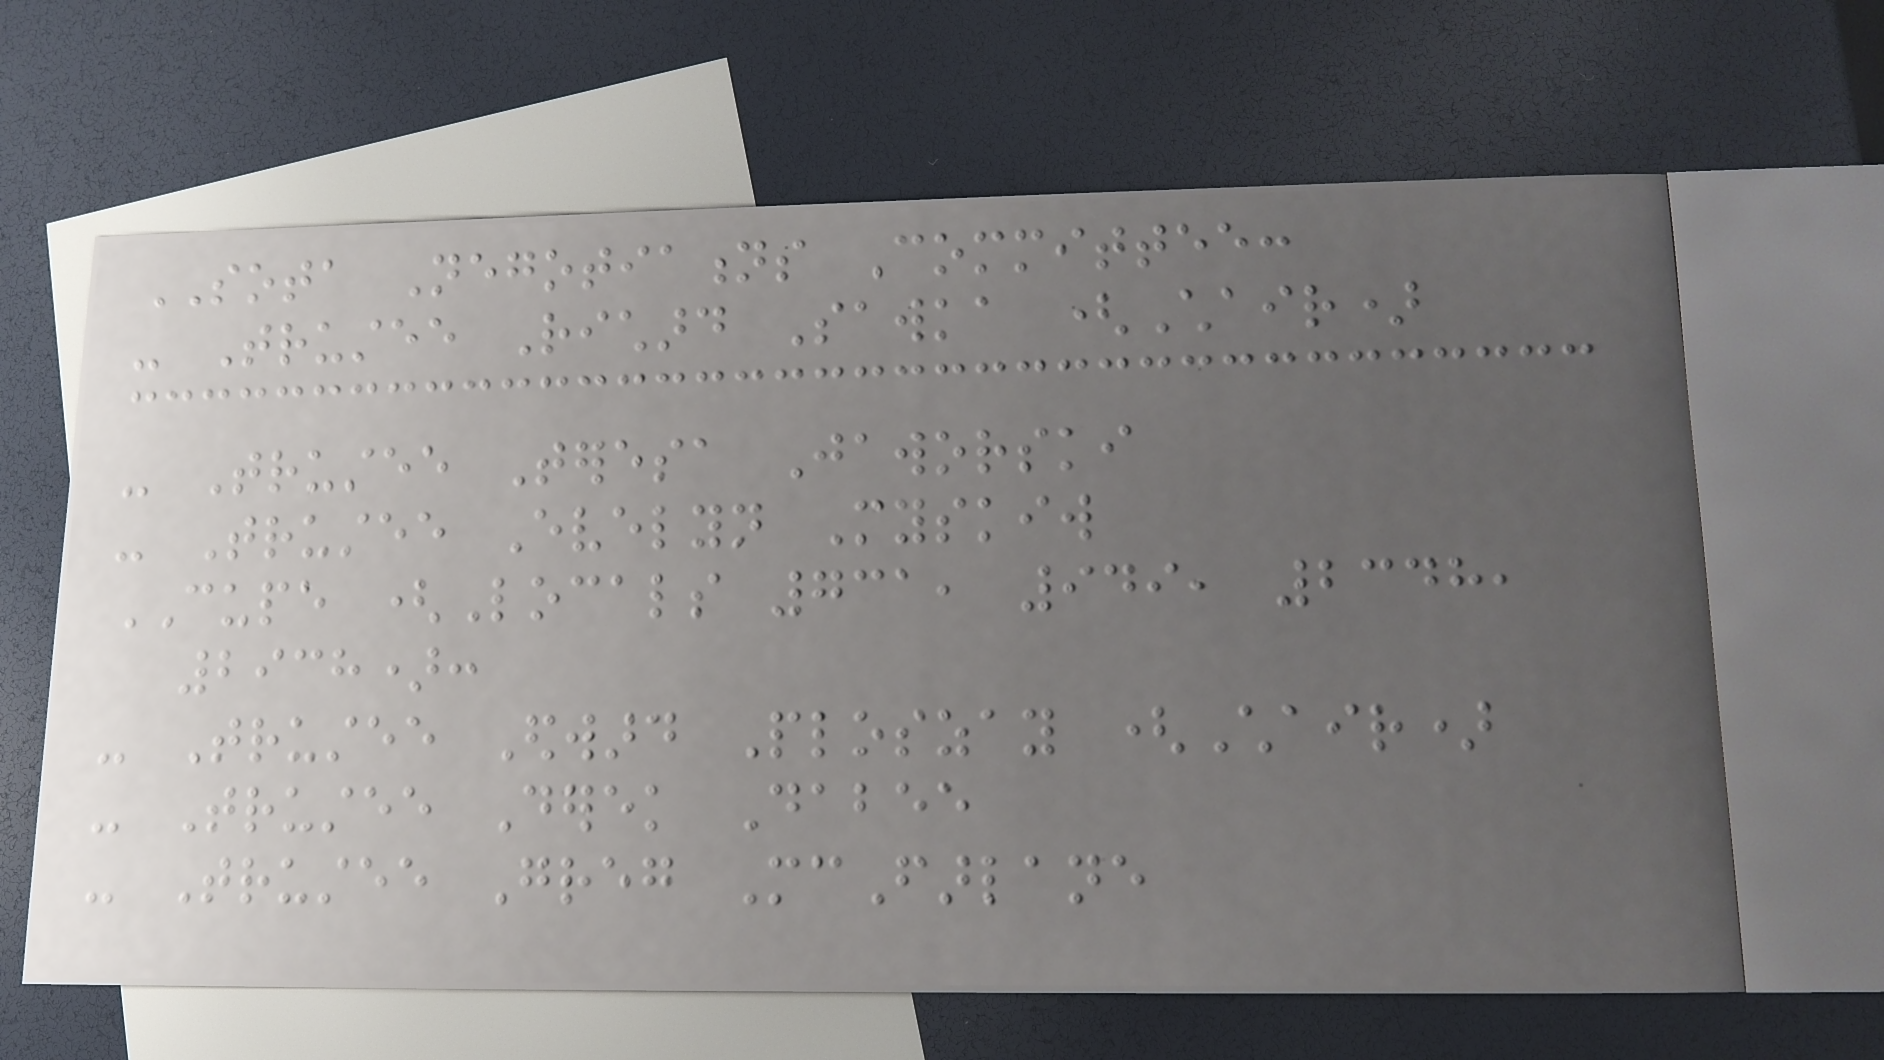SOTA Negotiations Committee:
- Trustee Richard Sawka (Chair)
- Trustee Teresa Jaworski
- Trustee Evelyn Myskiw
CUPE (Locals 731, 949, 2348,
2938):
- Trustee Edward Ploszay (Chair)
- Trustee Derek Dabee
- Trustee Greg McFarlane
